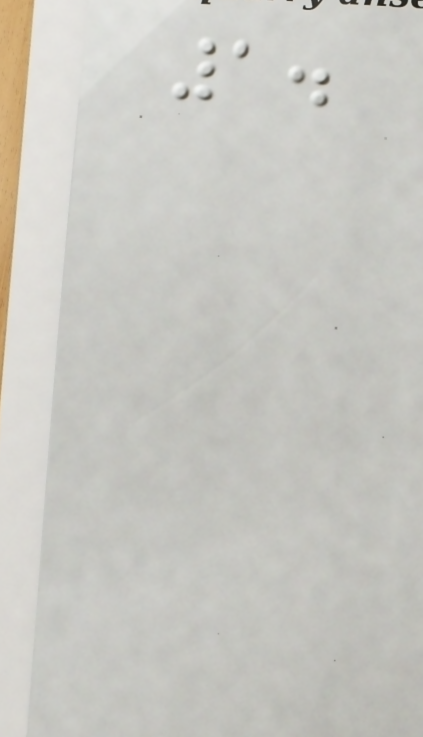1.
